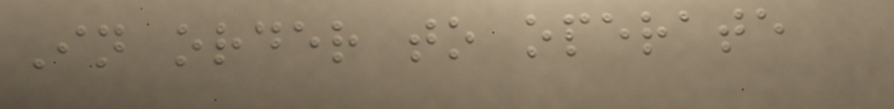In order to operate
